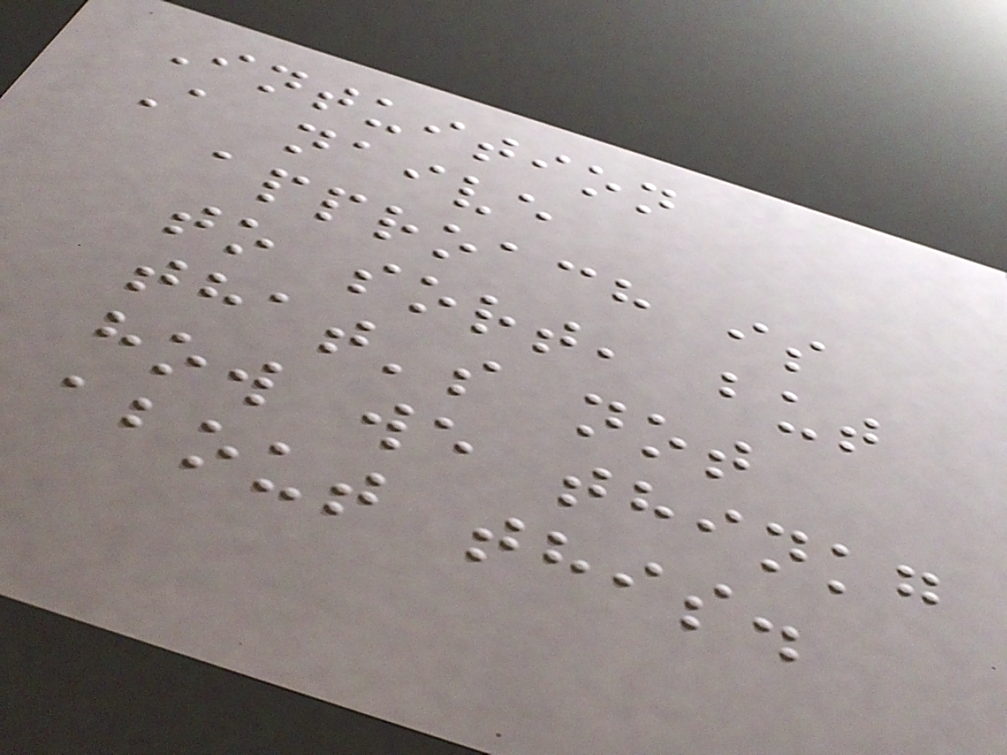Intuition
A naive
approach is
to sort, but
that's not
how we thinkg
about this.
